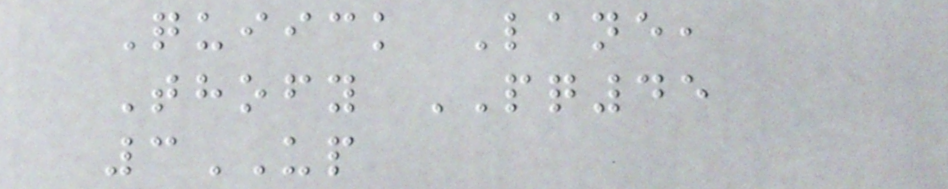Quiick Lane,
Thofy PQ45
3UP
